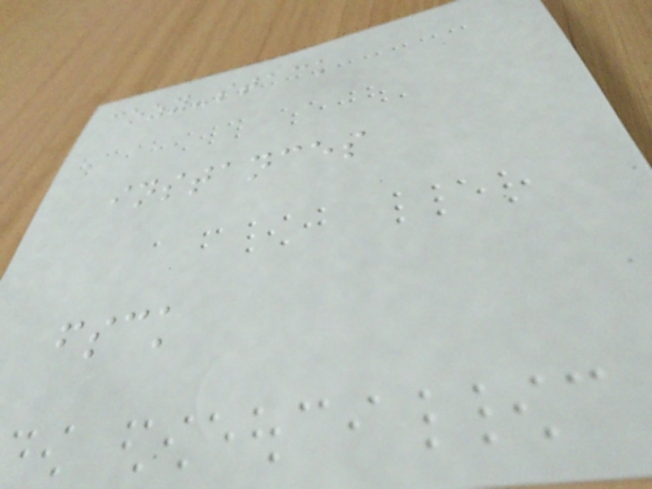cozy-stack
instances
fsck
